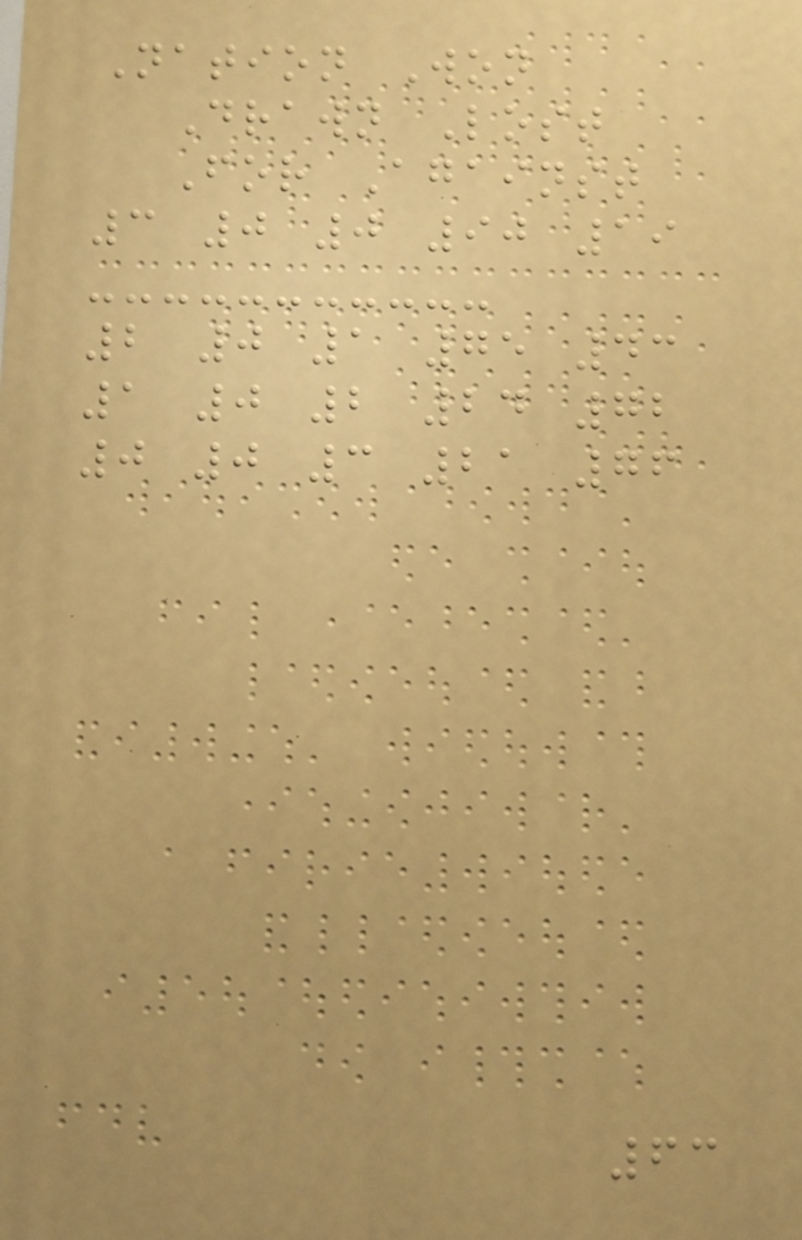Nation Won
Drawn Lost
For Against
3 0 0 90 19
2 0 1 75 43
1 0 2 24 72
0 0 3 21 76
63
